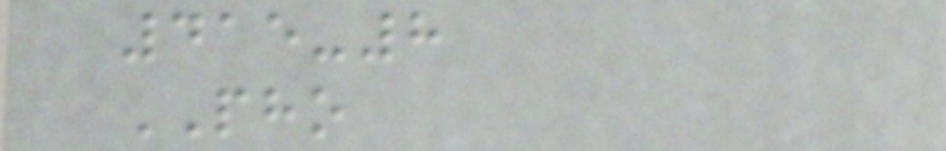415-8
PHO
